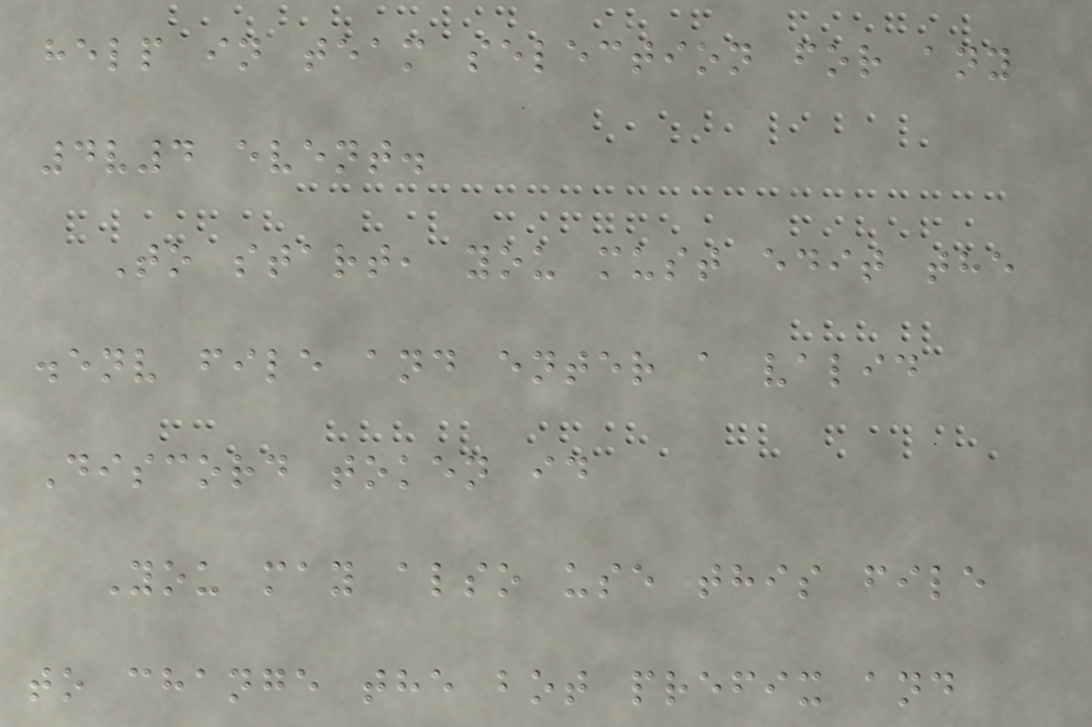help in team selection for any
4v4 event.
To start, you must edit the
.env file and enter a valid
Discord token id
You may also use this file
to change the bot prefix and
